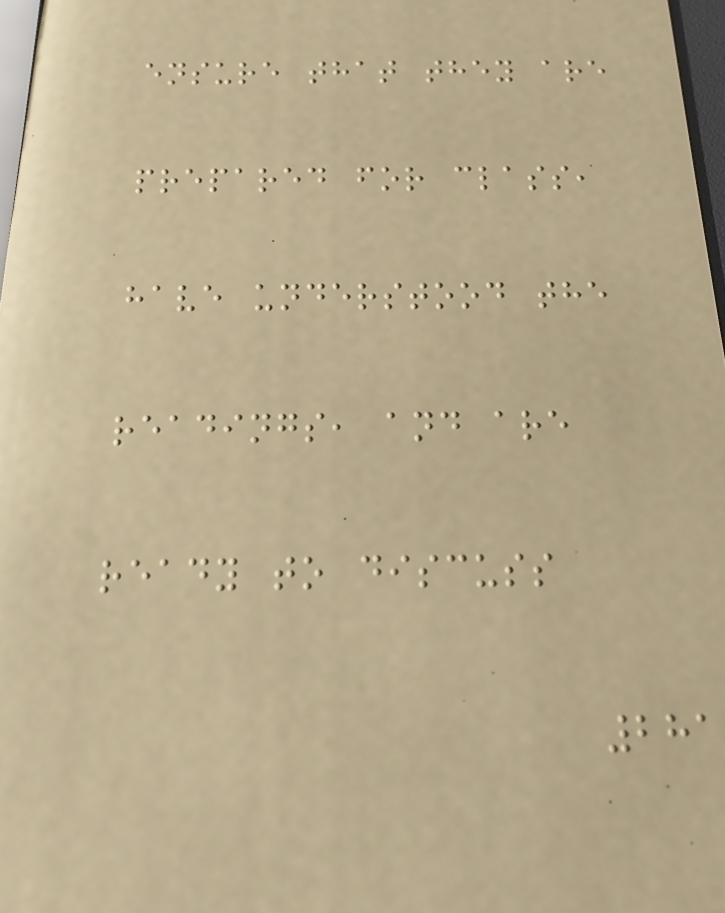ensure that they are
prepared for class,
have understood the
readings, and are
ready to discuss
281
